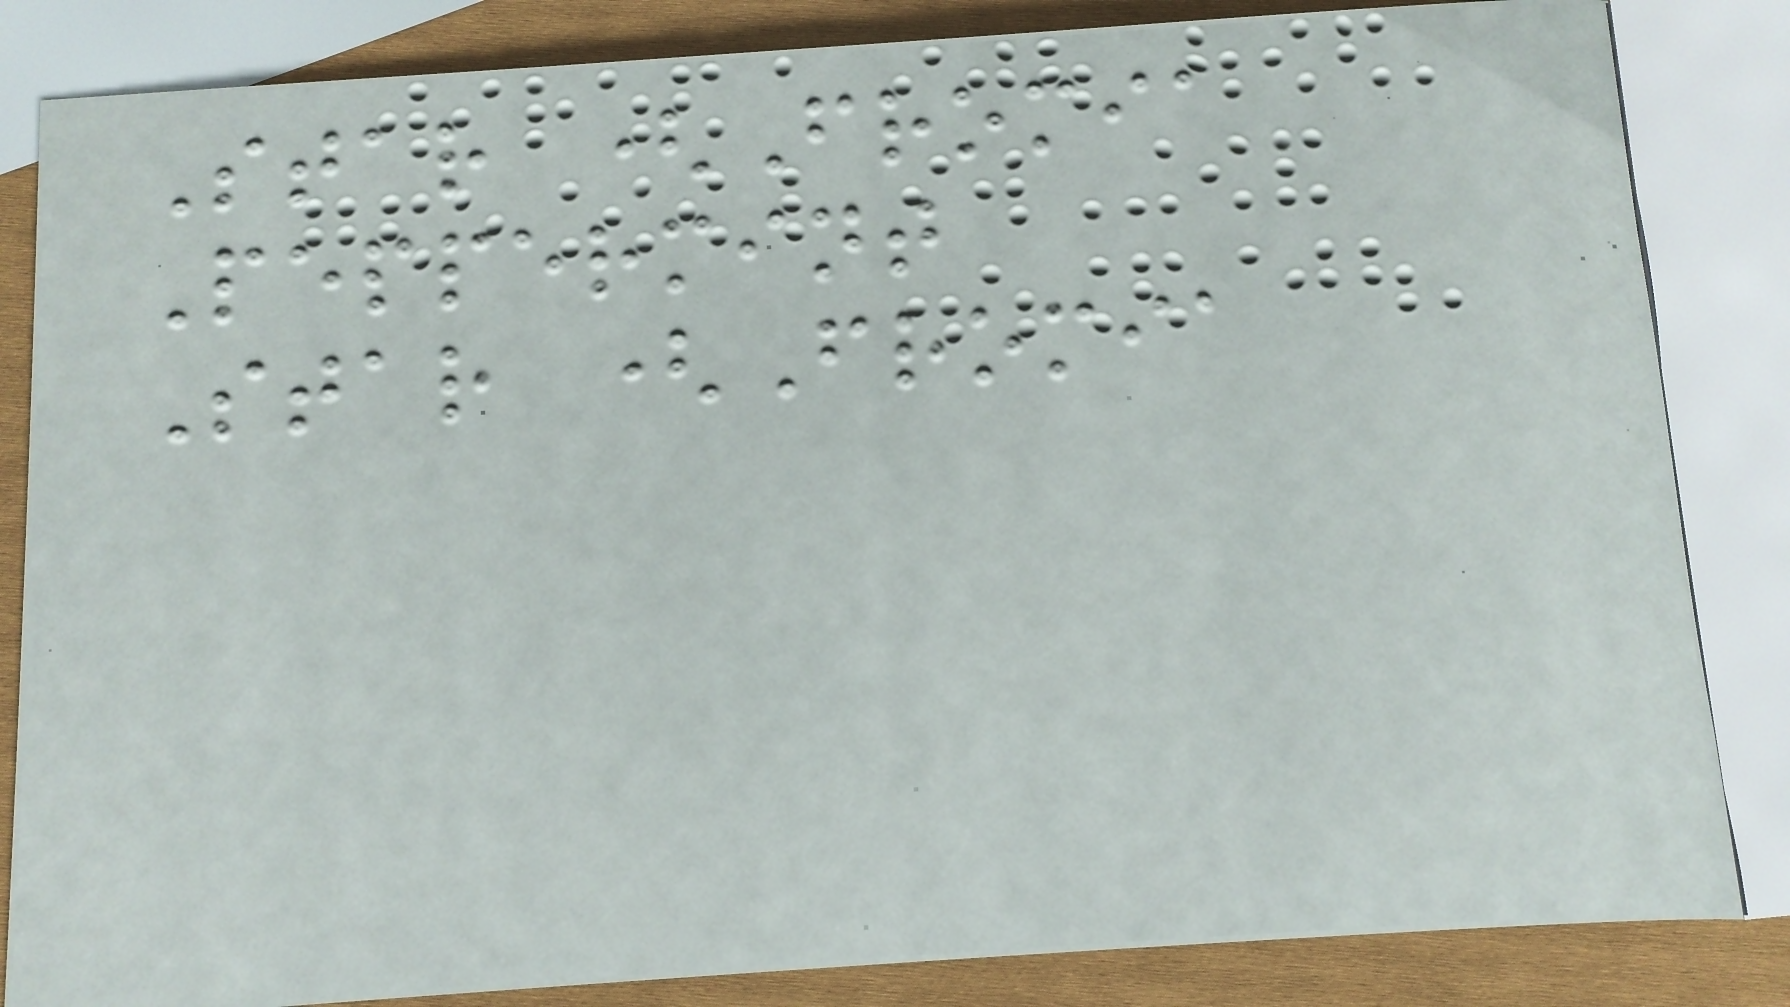Star (Fromia
Peppermint
Star (Fromia
